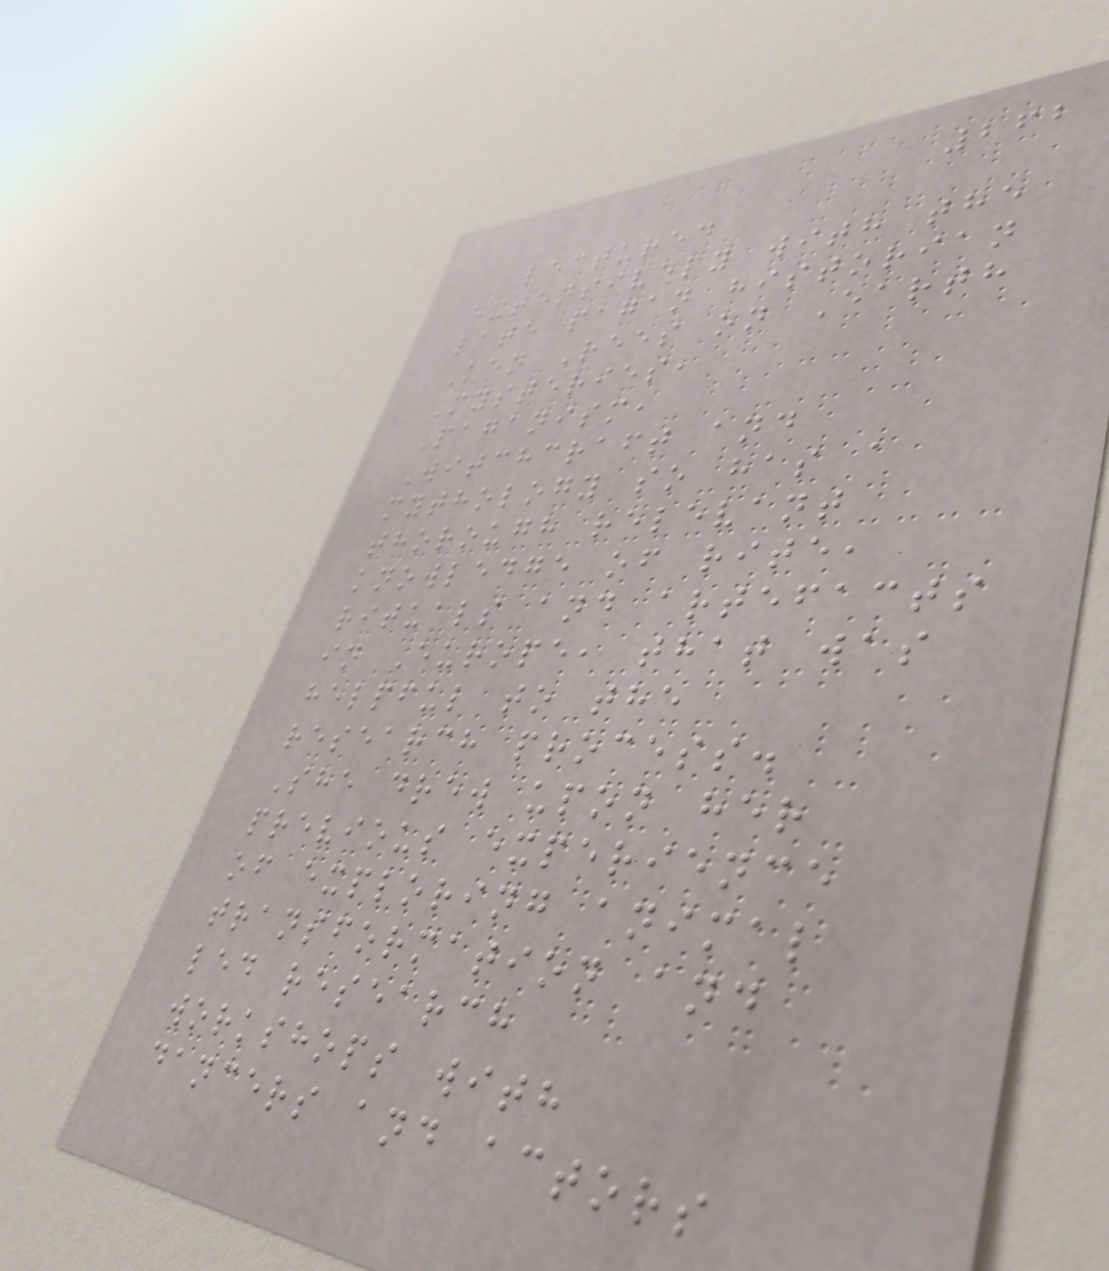262
lectured
extensively with the
late pagan historian
Ken Rees on Earth
Mysteries,
Paganism,
Witchcraft and
mythology so has a
thorough relevant
knowledge of rite,
rituals and artefacts
in Europe, that was
helpful to the
research process.
She drew upon her
previous experience
of exploring animal
transformation and
led research
workshops with
dancers and actors
